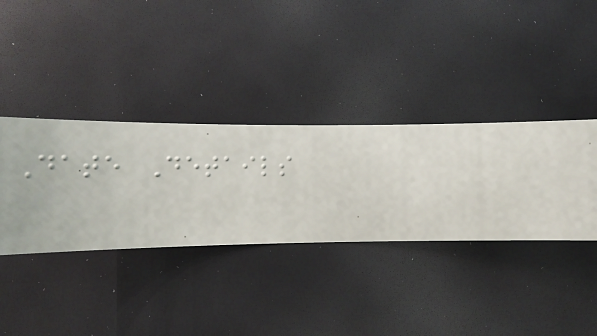Date Details
